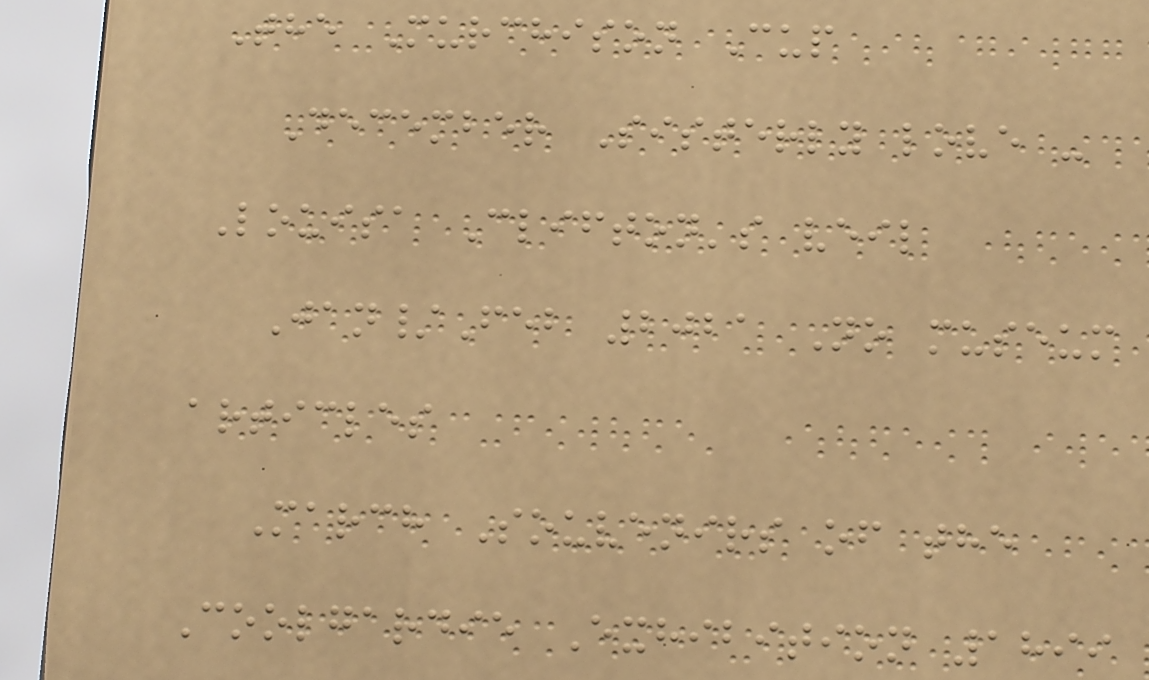The Murchison Cup
December Sisterly love -
Louisa Clifton's veil
Jan/Feb 2021 No museum
articles
March Souvenirs of the
Coolgardie Exhibition 1899
